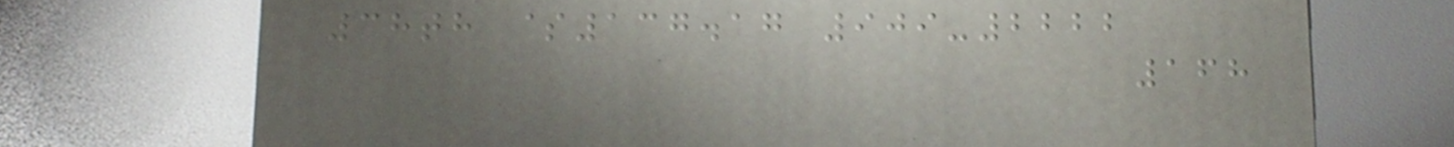38th $137.17 909-2222
168
